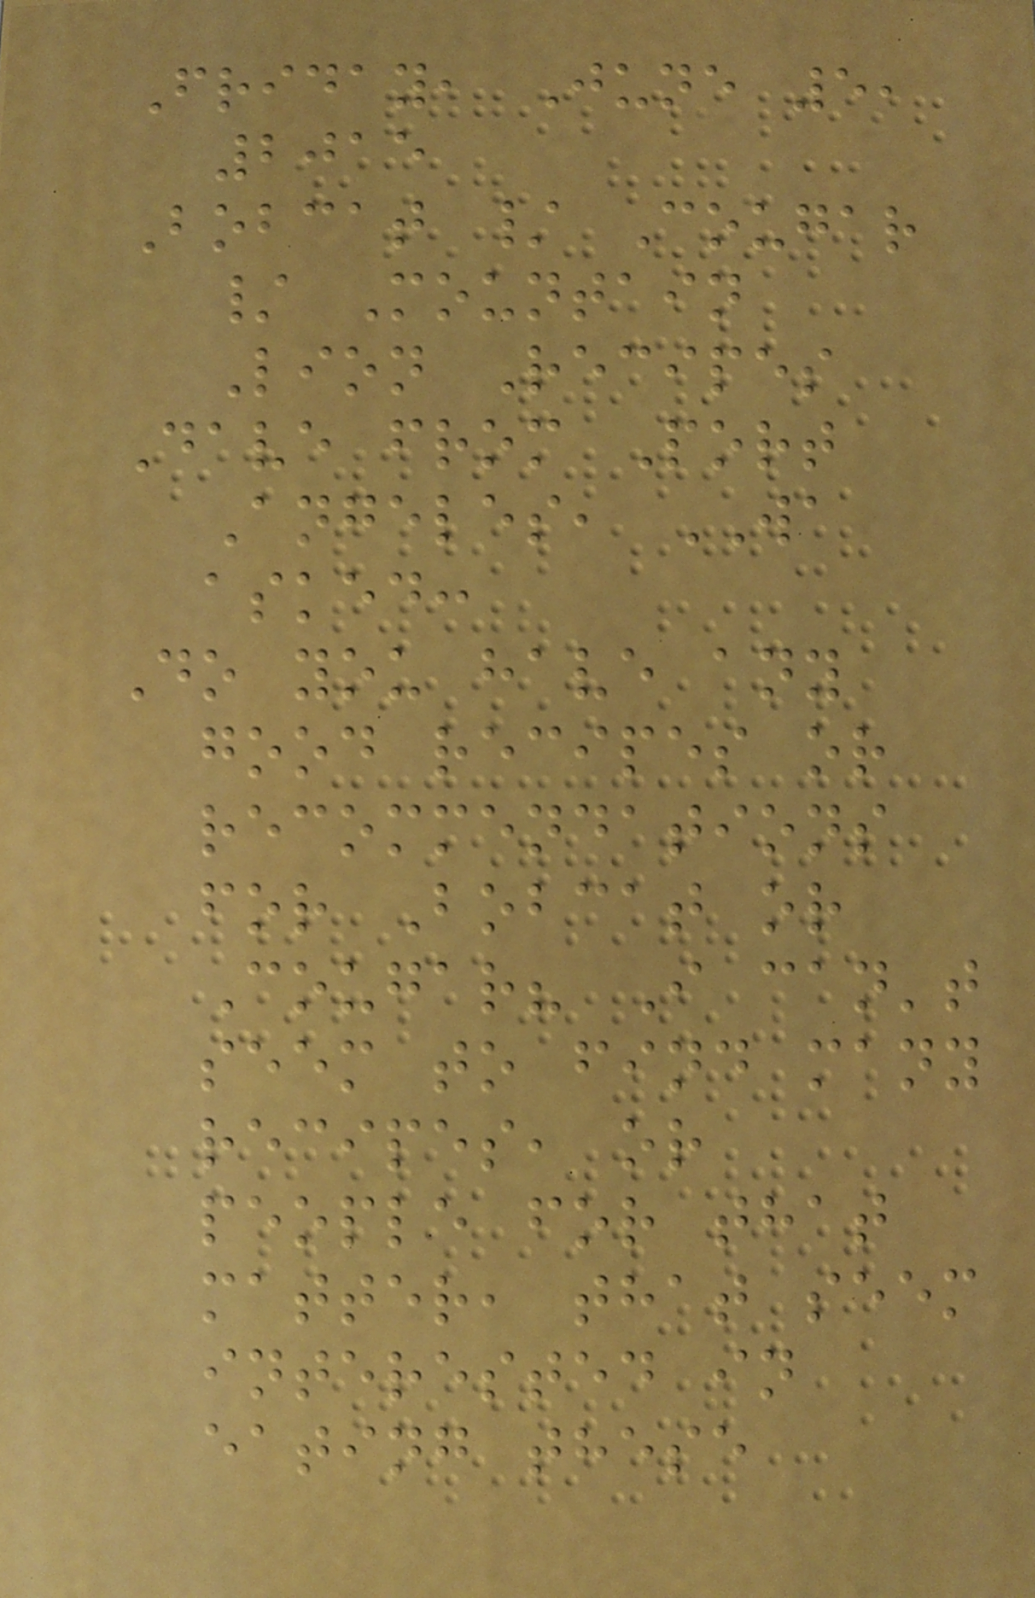Friday, June 5,
2015
Bobcat / Cougar
/ Mountain
Lion Recipes
Dave from Port
Angeles, WA
asked:
Do you have any
good recipes or
recommendations
for Bobcat or
Cougar? I can't
seem to find many
recipes, or
people for that
matter, that seem
interested in
eating these
